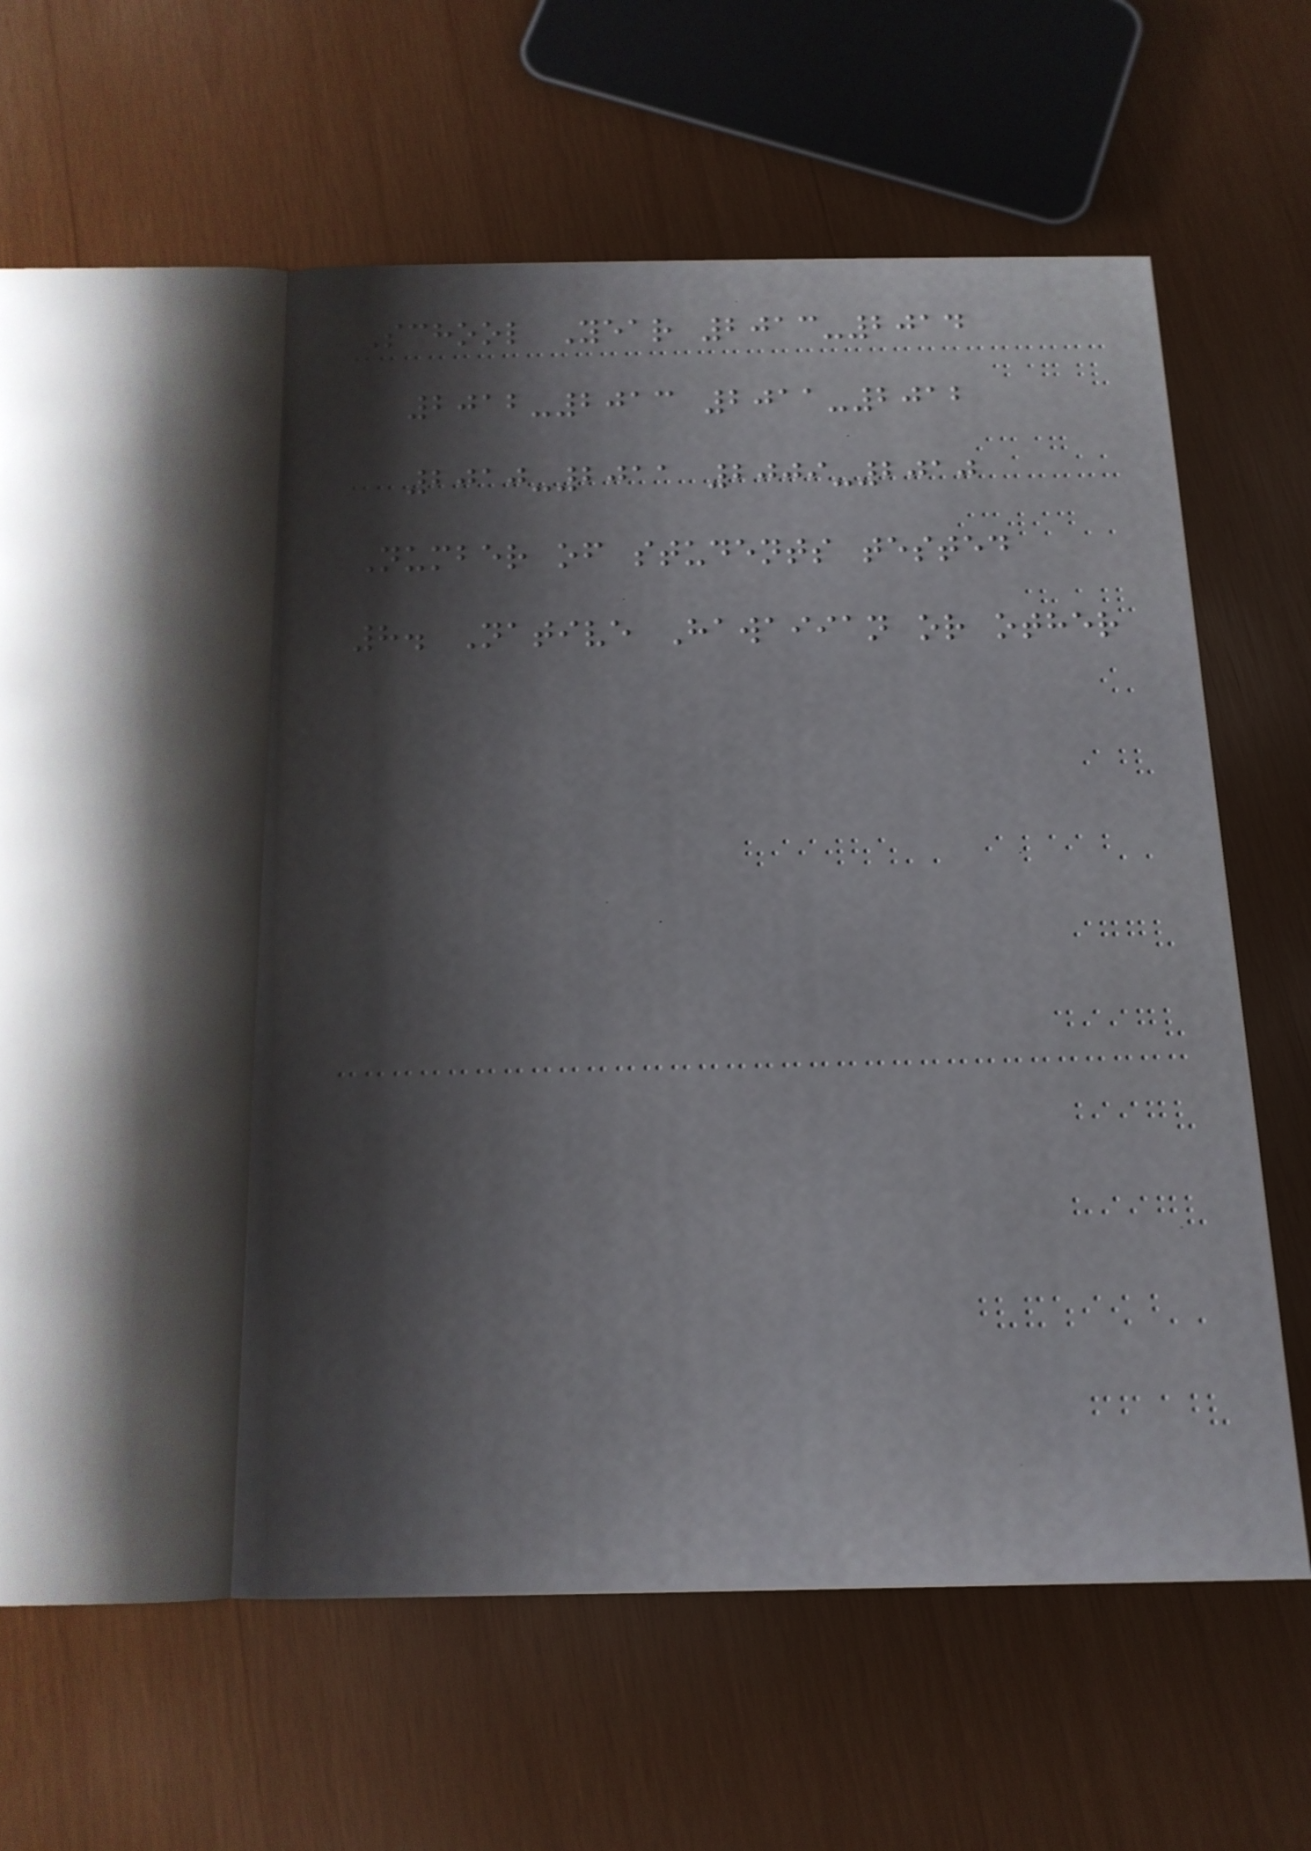School Year 2013-2014
2012-2013 2011-2012
2010-2011 2009-2010
Number of students tested
8. Native Hawaiian or other
